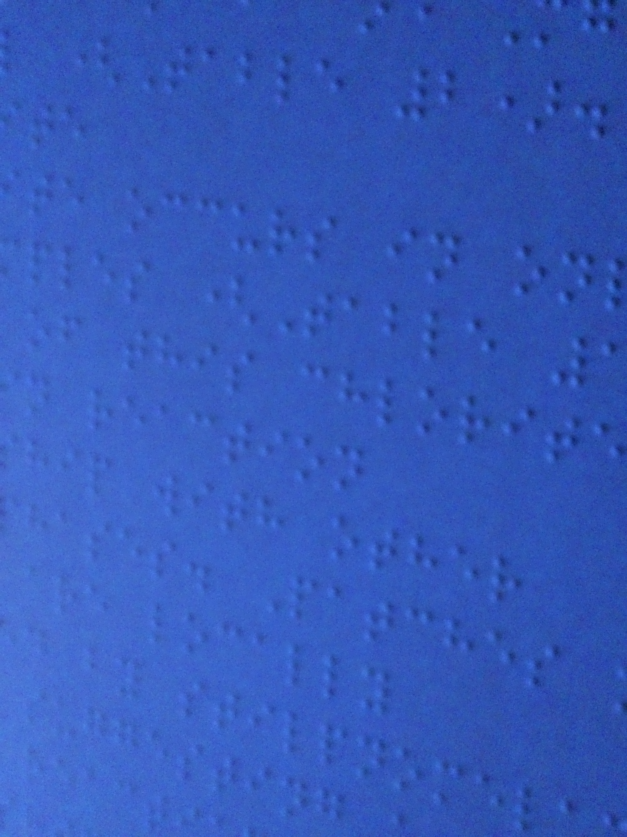(Table 2).
te occurs in on
ples (Table
of this chlorite
n reaction
hip with other
hases. Patches
are locally
d by stilpnome
suggesting
react
